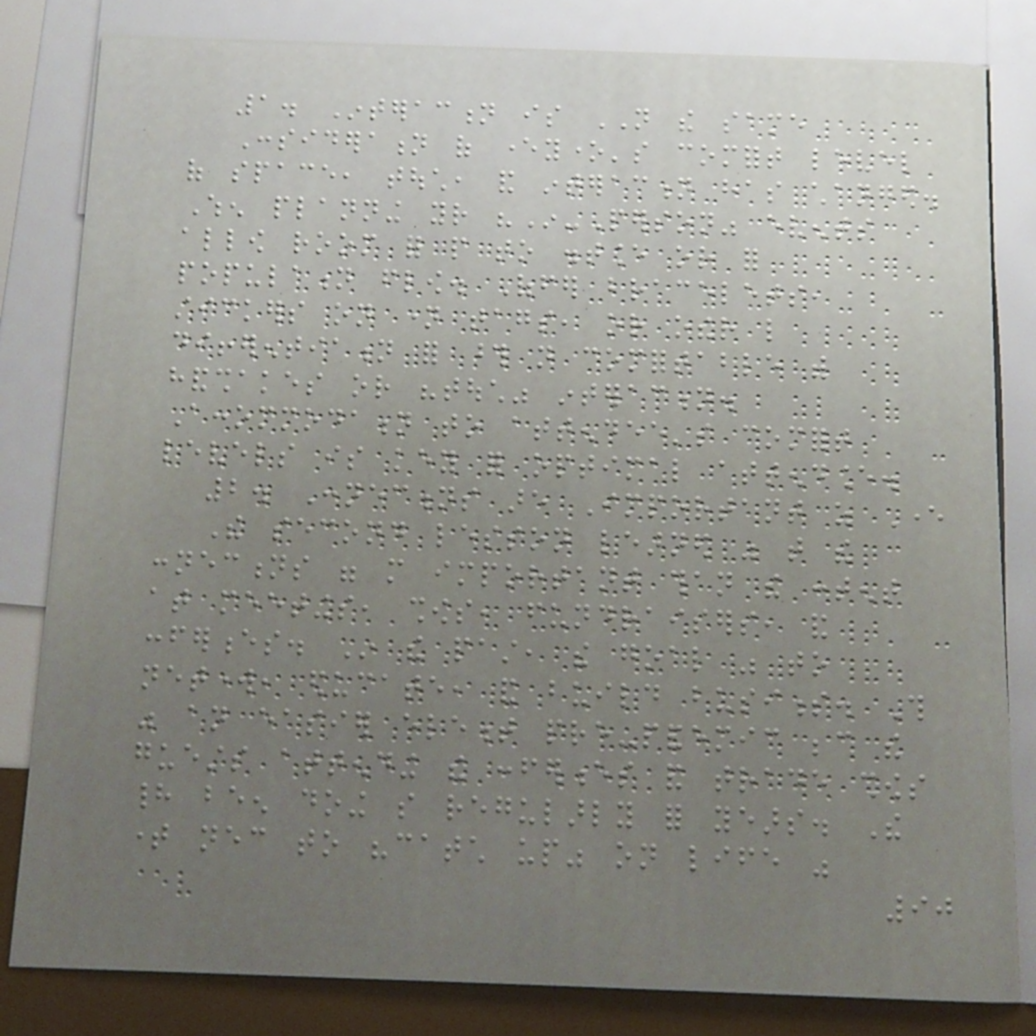1. Interaction is NOT the same
Consideration of everyone's comfort level
of space, touch, and interaction has changed.
When planning your "In-Person" events
allow room for people to distance or for
population flow. Offer bracelets,
stickers on name tags, or other like
differentiation for those not comfortable with
handshakes or "touch" interaction.
Accommodation to attendee's comfort
levels is key for optimal attendance.
2. Connections are Important as Ever
The second lesson learned was that the
connections were more important than the content
at meetings, shows, fundraisers, and
conferences. In the past, the goal was to
network, educate, and build business. This
was an easier element pre-pandemic because the
guests attending the conferences and trade shows
had been doing so regularly for years. The
time necessary to "catch up" on life was
90
